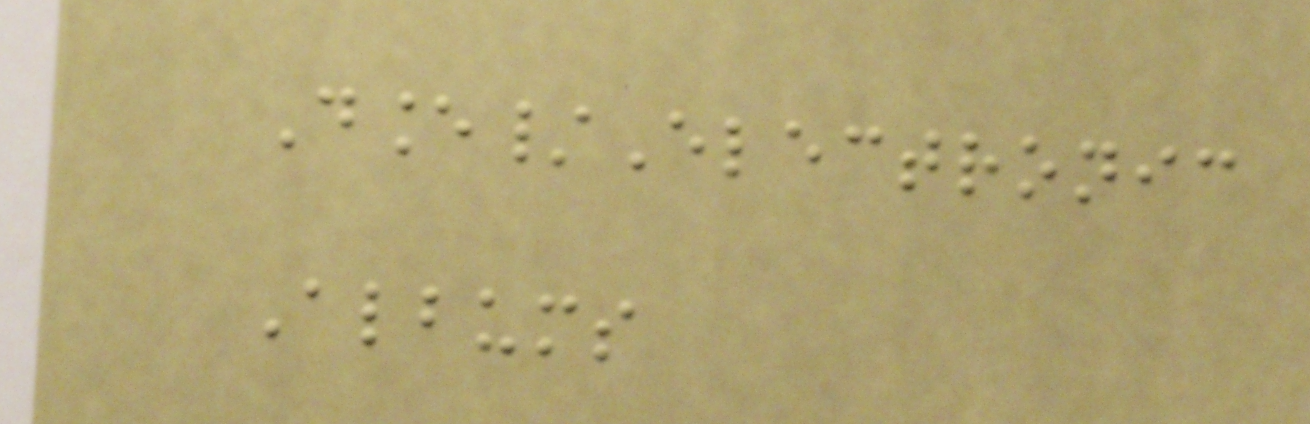Dance/Electronic
Albums
